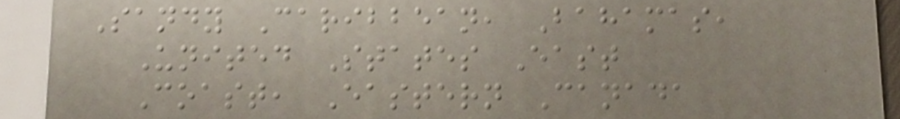Sandy Caribbean, Bahamas,
United States East
Coast, Eastern Canada
